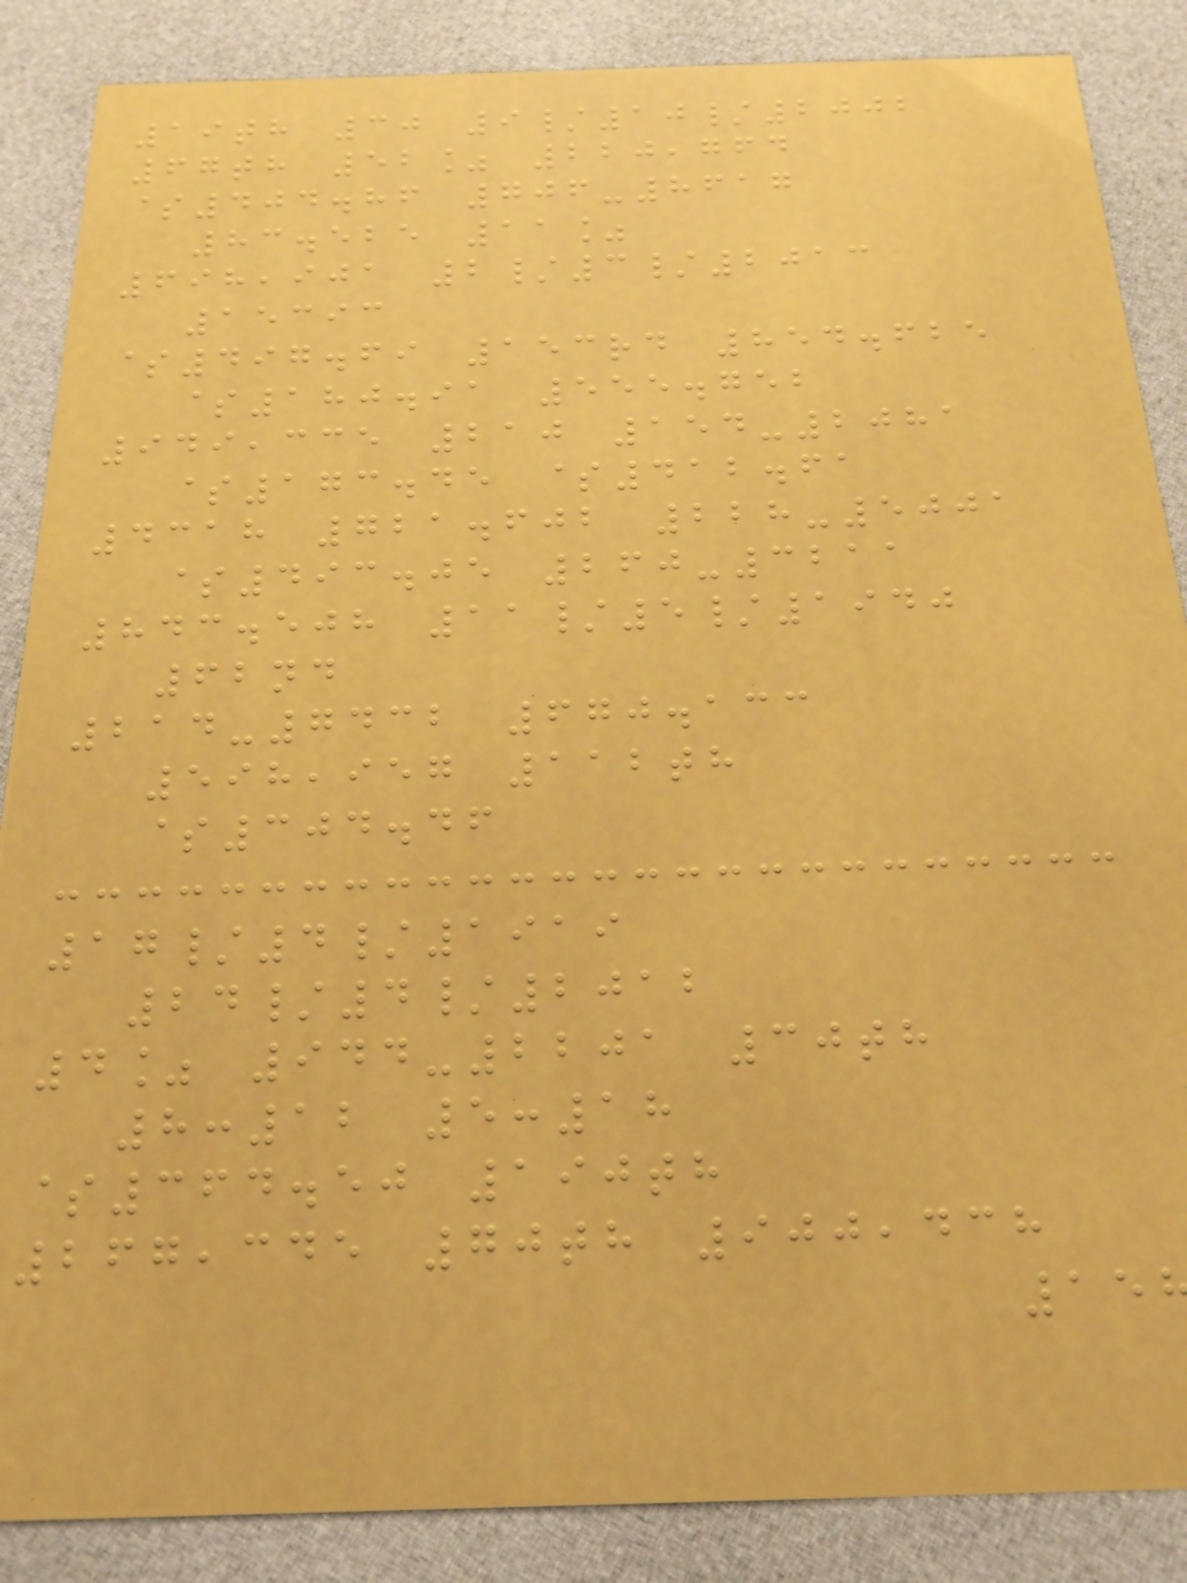19th 30 9/10/2002
67th 52% 220,764
$404.86 706-8617
83.525 11%
698,901 2/3/2013
15393
$497.69 153rd 854.625
$180.91 555.752
949,335 210 154-2081
$173.45 $412.61
4318 721.602 228-5001
$493.05 260-3211
843.508 11/5/1940
62nd
214-7432 670.133
598,957 112th
$304.46
17/4/1919
24/4/2012
4% 944-2201 30th
8:12 5:18
$364.50 190th
267,345 70th 900,438
